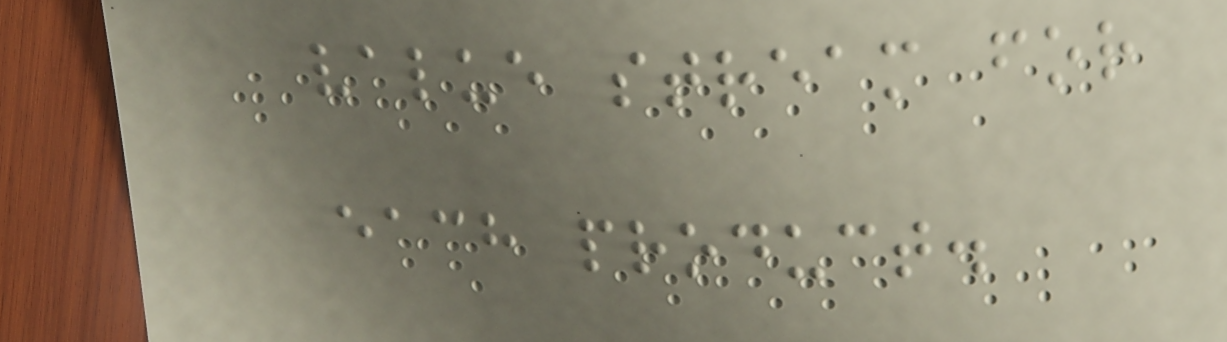value stream for
each product.
